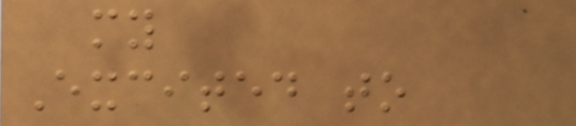my
Excited to
